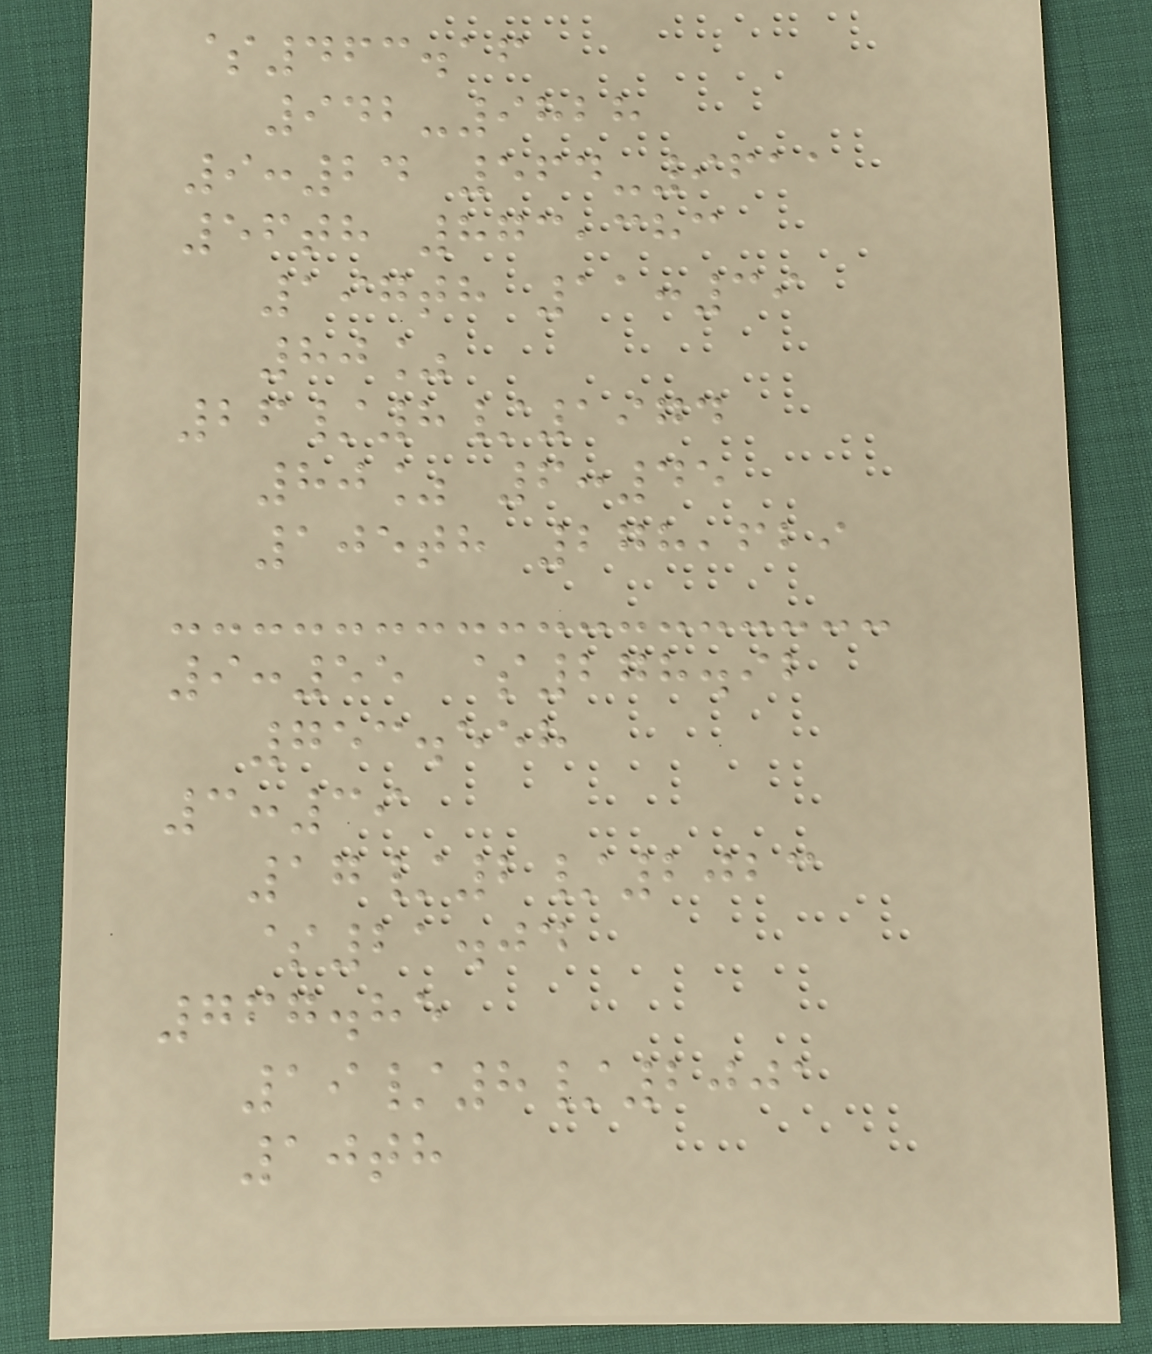$463.16
942-9828
9:24 564-9611
56th 873,383
197th 11:39
80%
26/8/1974
80% 6:45
105th 278,629
9:55 $278.92
753.558
3:39
17/2/2023
$21.04
767.85
19/8/2001
10th
